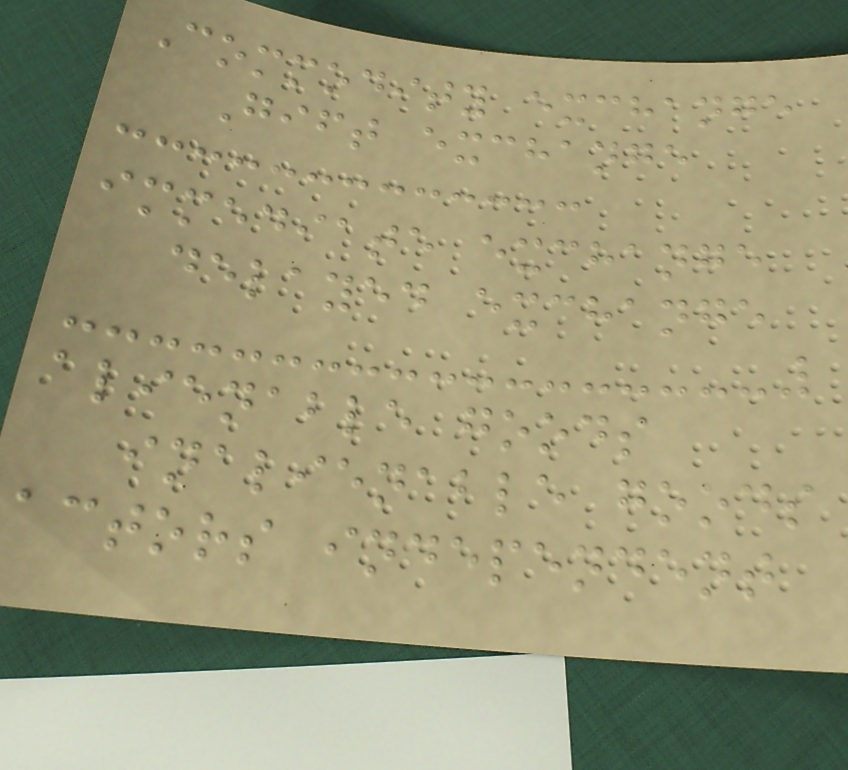Commodity exchange
Gift exchange
immediate exchange
delayed exchange
alienable goods
inalienable goods
actors independent
